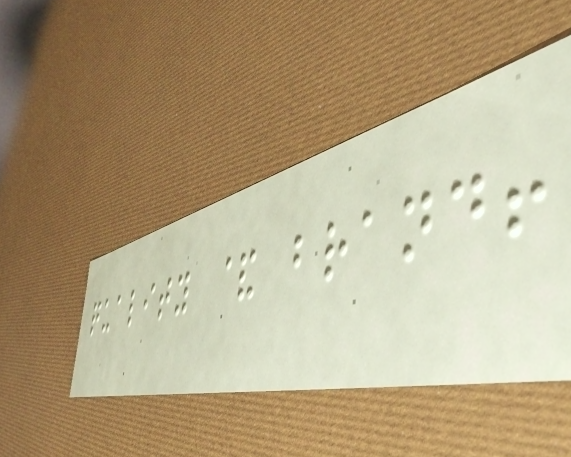quality & brand!
